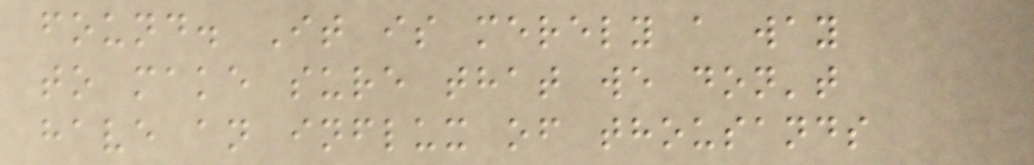found. It is merely a way
to make sure that we don't
have an influx of thousands
